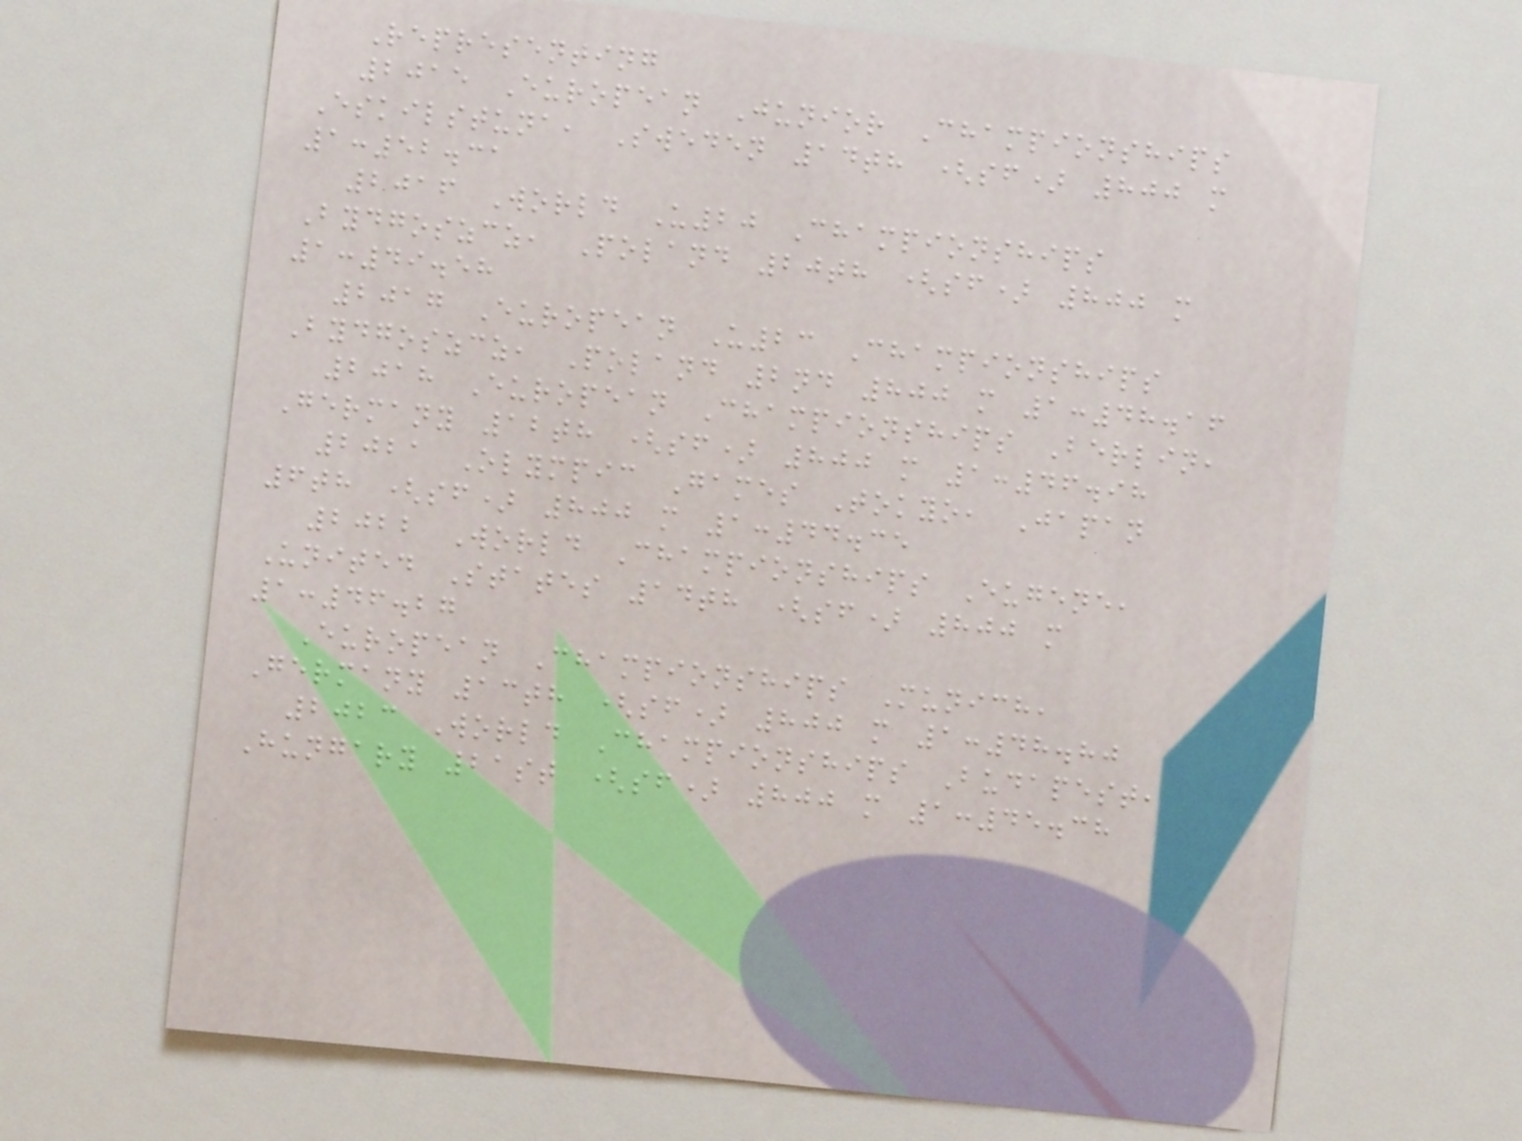Representing
2015 European Junior Championships
Eskilstuna, Sweden 14th (sf) 800 m
1:52.31
2016 World U20 Championships
Bydgoszcz, Poland 20th (sf) 800 m
1:49.58
2017 European U23 Championships
Bydgoszcz, Poland 2nd 800 m 1:48.16
2018 European Championships Berlin,
Germany 12th (sf) 800 m 1:46.98
2021 Olympic Games Tokyo, Japan
6th (sf) 800 m 1:44.35
2022 World Championships Eugene,
United States 14th (sf) 800 m
1:46.27
European Championships Munich,
Germany 13th (sf) 800 m 1:48.80
2023 World Championships Budapest,
Hungary 21st (sf) 800 m 1:45.38
